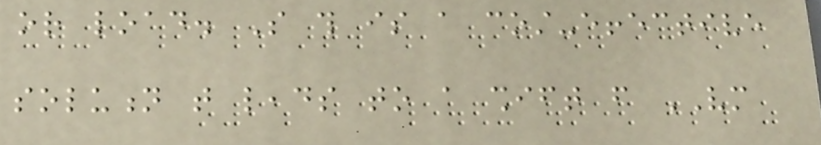or load. So this is a cost-effective
solution that leads to a shift from VM
